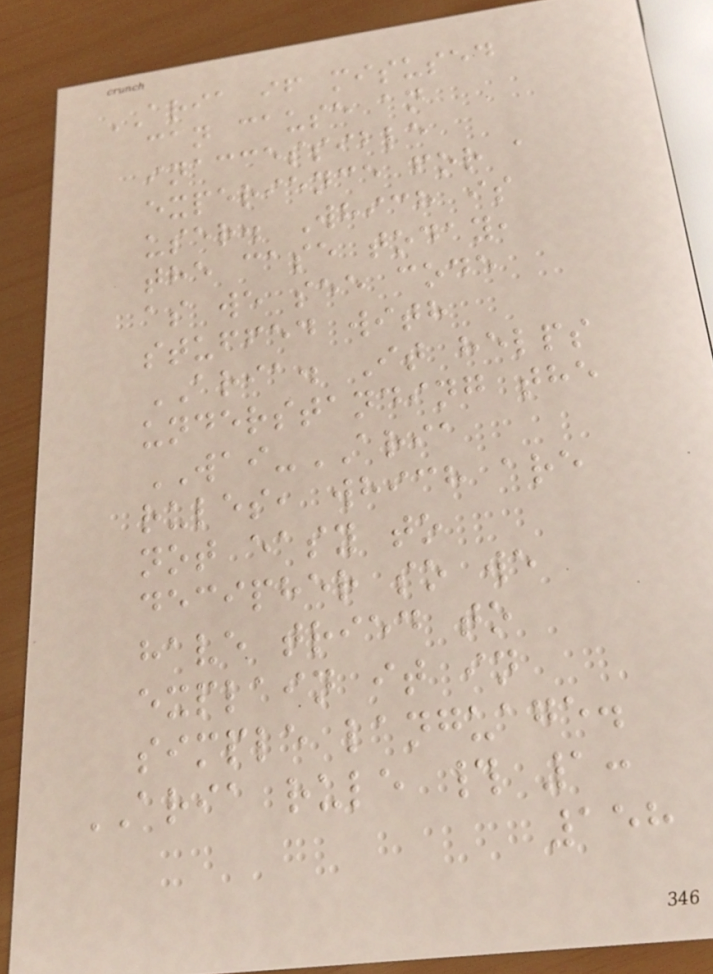ARIA if misused
can cause an
inaccessible
experience for a
user. Which is
the case today,
as we see code
stuffed with
ARIA. It helps
understanding the
WAI-ARIA
rules, which are
not easy to
decipher so we
have tried to
explain it in
simple language.
ARIA rule # 1:
158
